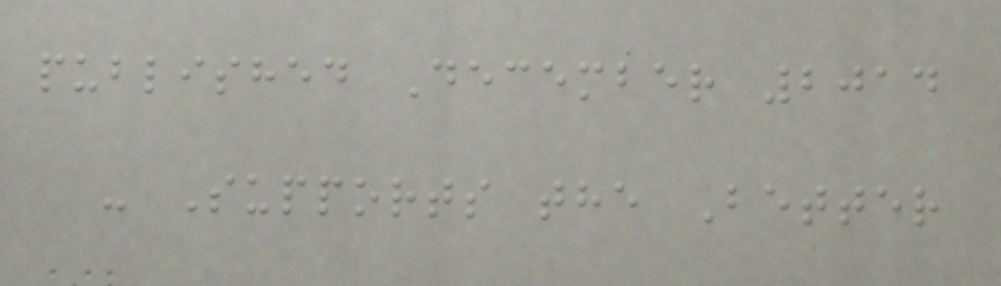published December 2014
- Supports the Better
